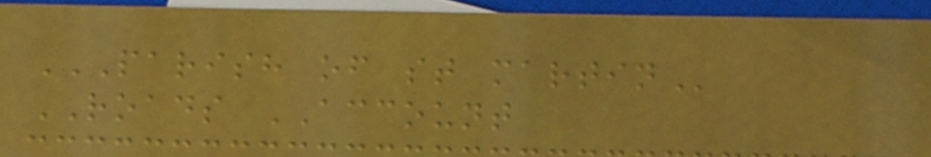PARISH OF ST MARTIN
ROADS ACCOUNT
